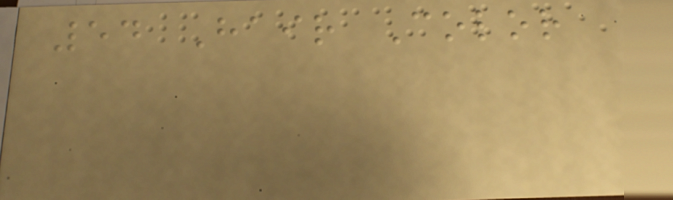54 Hair Color
